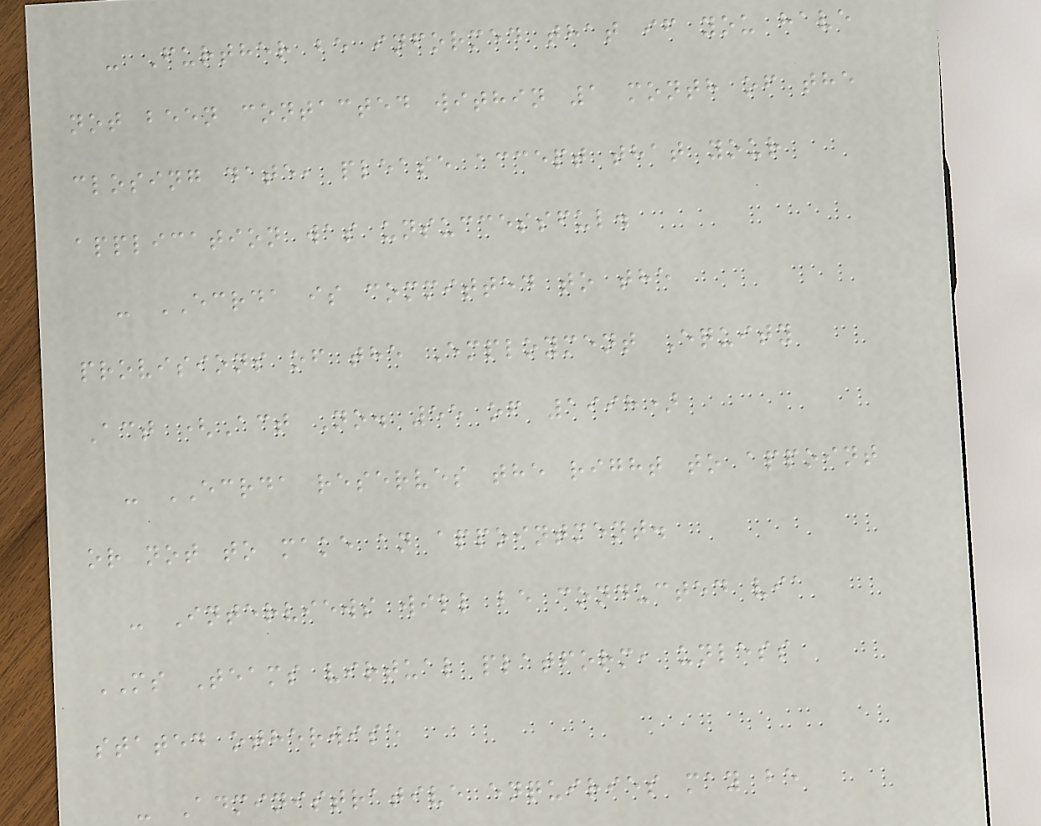- Further be informed that if you have
not been contacted within 1 month of the
closing date, please accept that your
application was unsuccessful.
- ECRDA is committed to the
provisions of the Employment Equity
Act (Act No. 55 of 1998)
- ECRDA reserves the right to appoint
or not to make an appointment.
- Interviews will be conducted via
MS Teams virtual platform, unless
stated otherwise
- Administrative enquiries may be
